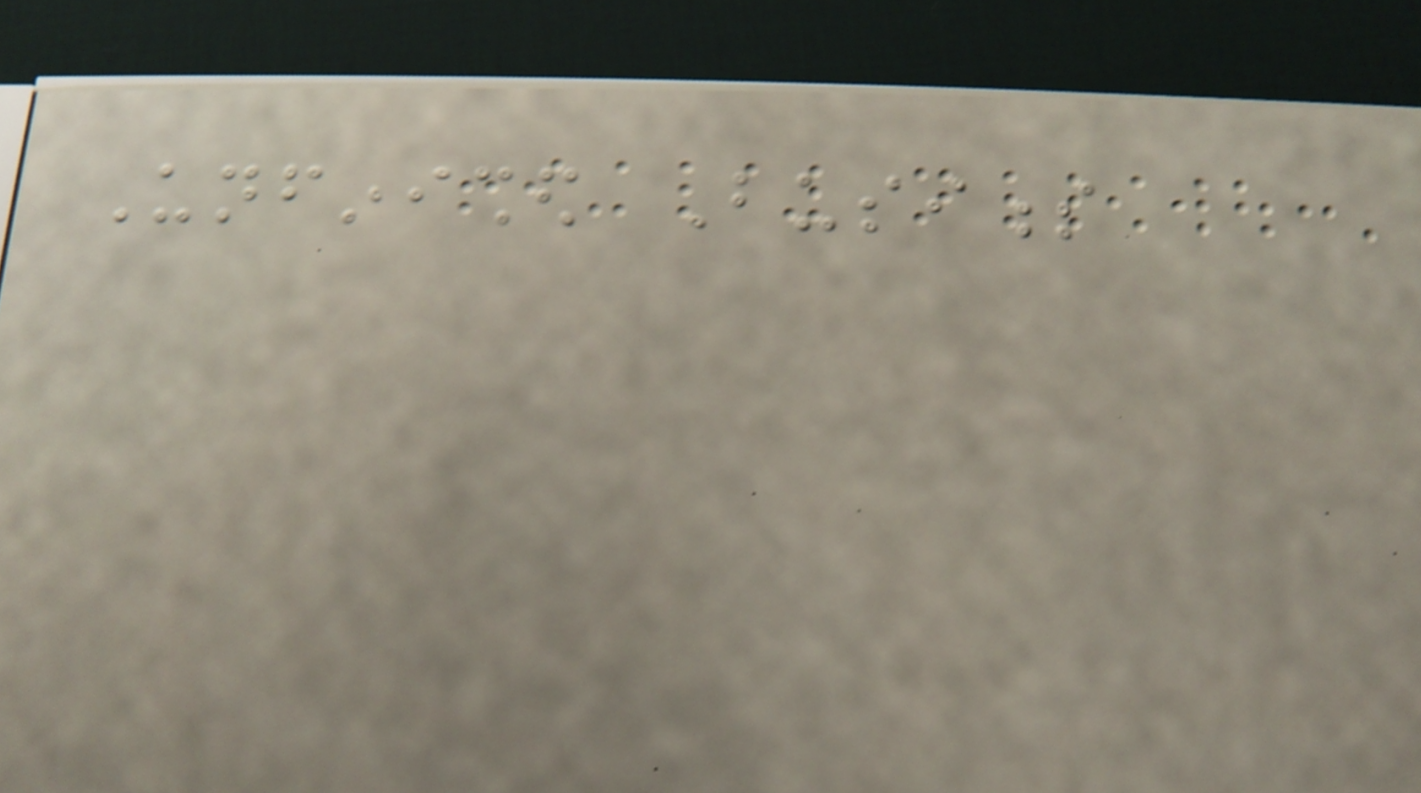Unfinished Business
